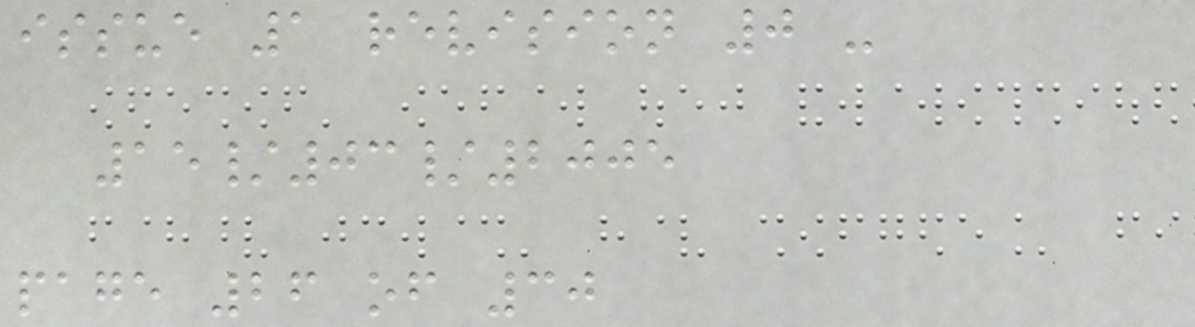issue 1 revision 0 -
15/03/2005
page 26 of 30
